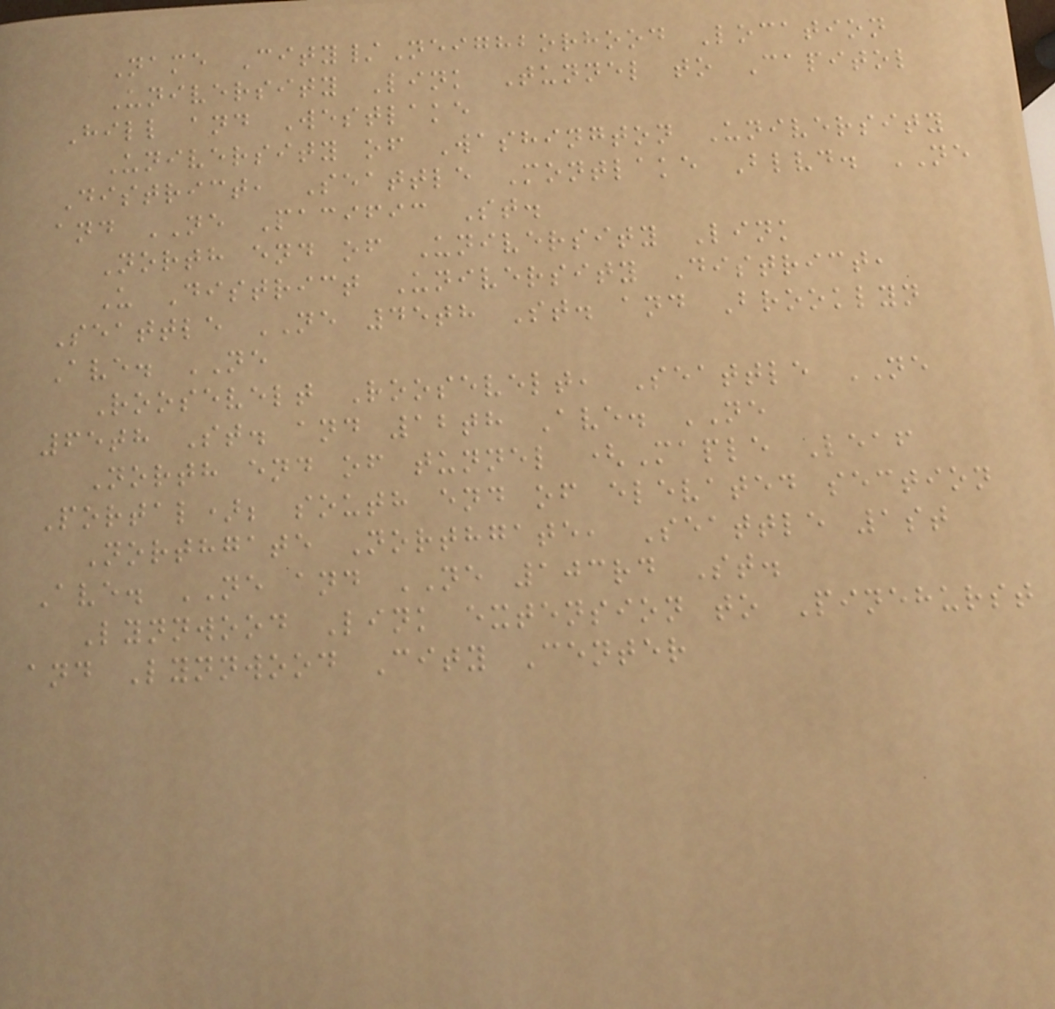Name City/Neighborhood Location
University Link Tunnel to Capitol
Hill and Westlake
University of Washington University
District, Seattle Montlake Blvd. NE
and NE Pacific St.
North end of University Link
U District University District,
Seattle NE 45th St. and Brooklyn
Ave. NE
Roosevelt Roosevelt, Seattle NE
65th St. and 12th Ave. NE
North end of tunnel (Maple Leaf
Portal); south end of elevated section
Northgate Northgate, Seattle 1st
Ave. NE and NE 103rd St.
Lynnwood Link extension to Pinehurst
and Lynnwood City Center
